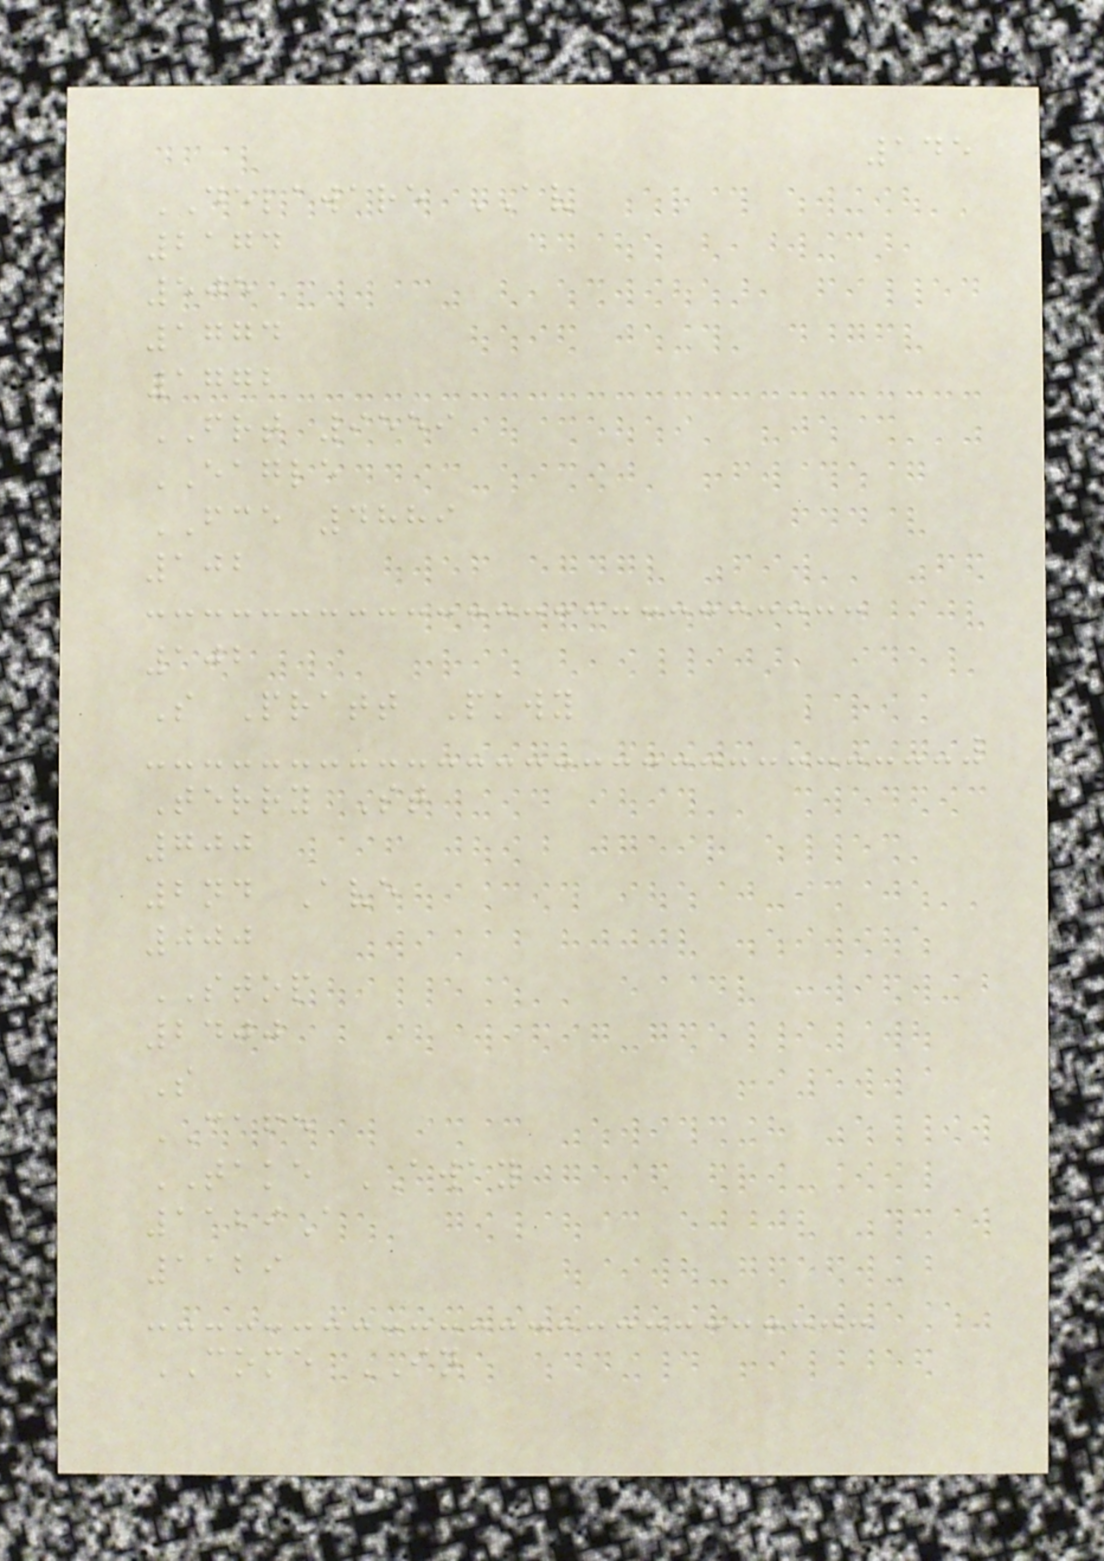145
DELAWARE AV
2174
505
1774
1772
FRT 9559
EAGLE
FCE 4889
102
102
S Pratt Pkwy
Terry St
700
2nd Ave
000
STOP
2400
S
CAFE
TAKE AWAY
1129A
1129
COME IN
